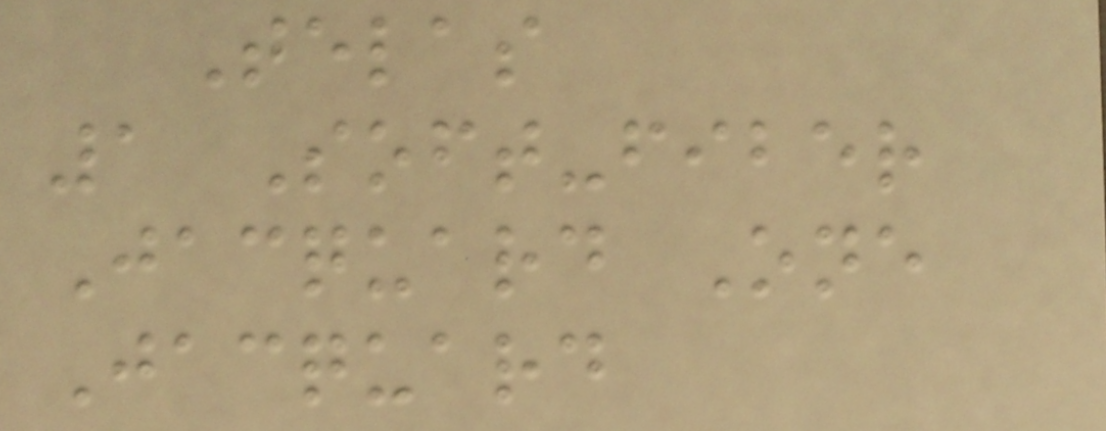Telas
1 Soft-fiber
Jacquard One
Jacquard
